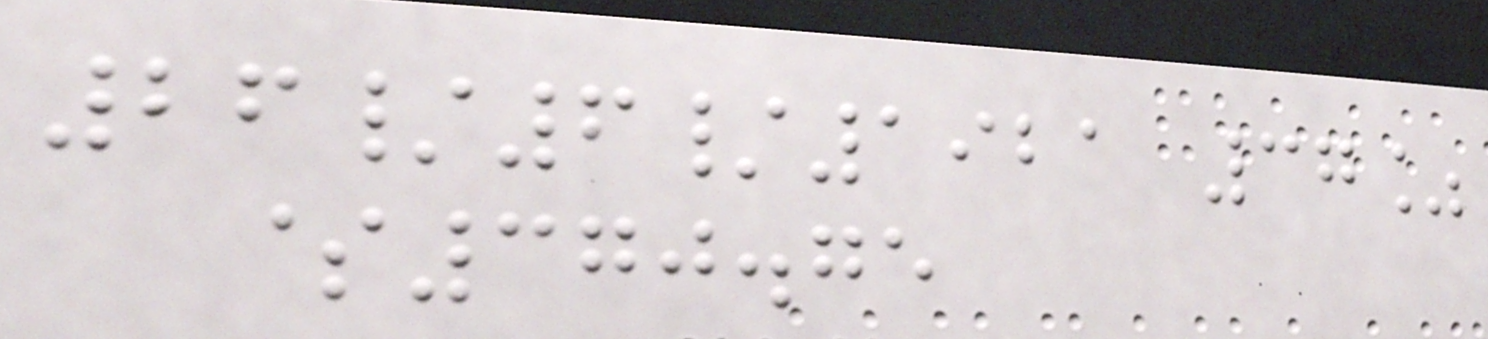26/6/1921 37%
$370.75
